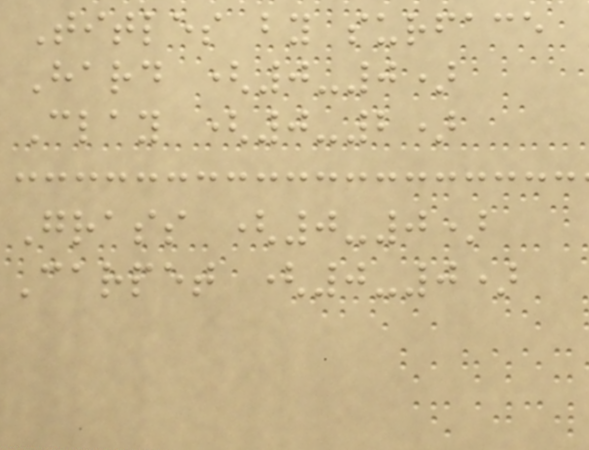Titles by surface
Hard (0-0)
Clay (0-2)
Grass (0-0)
Carpet (0-0)
